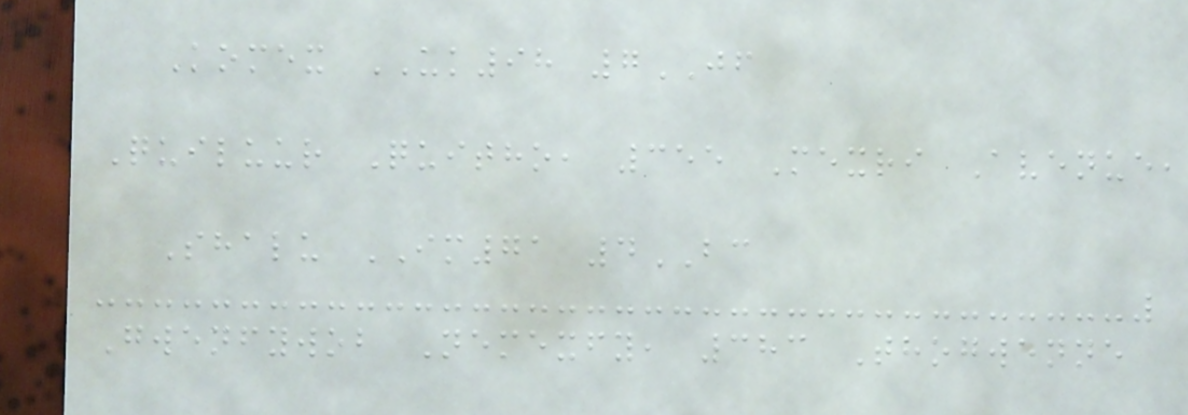Komex UK98 7JF
Quiluur Quitho, 355 Mexri Avenue,
Shalu IM71 4BC
Gwenfywob Nemexfy, 383 Thogwenne
